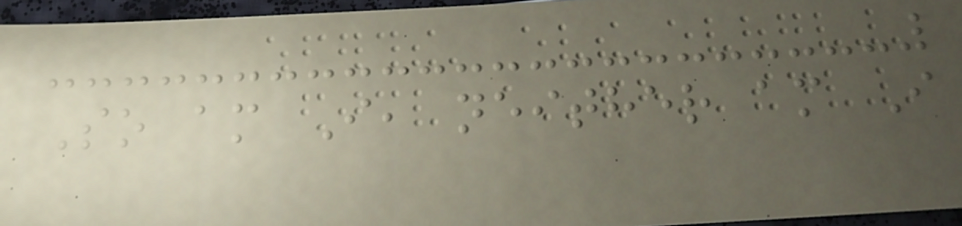So am I, neither am I
